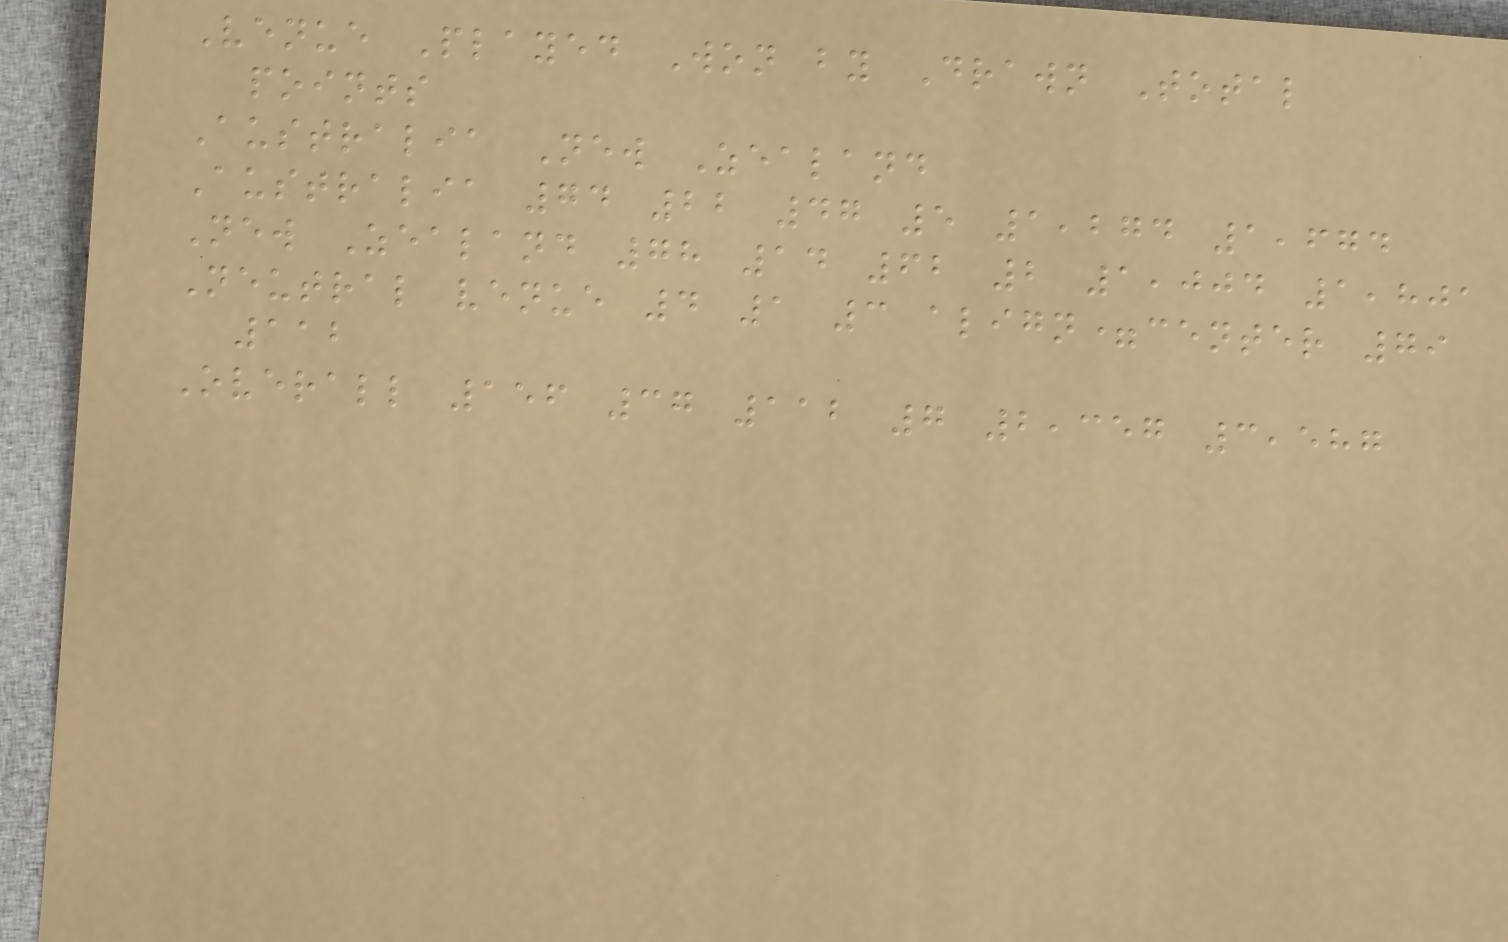Venue Played Won by Drawn Total
points
Australia New Zealand
Australia 74 22 47 5 1,274 1,674
New Zealand 78 14 62 2 1,004 1,801
Neutral venue 4 1 3 align=center 79
112
Overall 156 37 112 7 2,357 3,587
